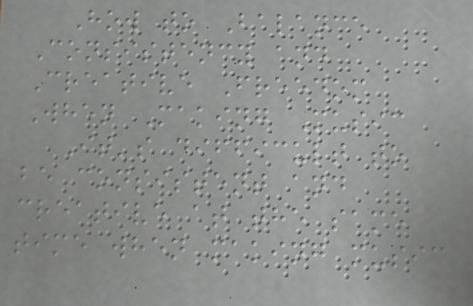How to Balance
Consistency and
Creative Freedom
When Making Music
It's difficult to
be consistent and
creative at the same
time when making music
